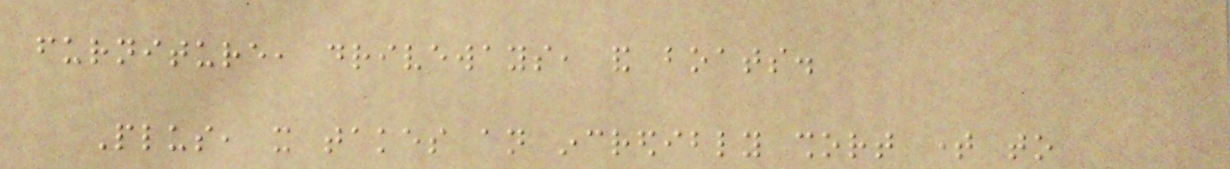furniture, driveways, and boats.
Plus, it takes an incredibly short time to
